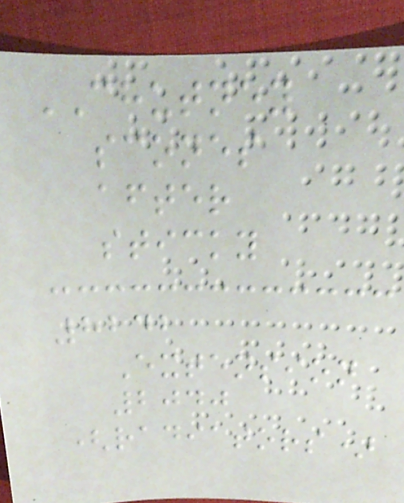CHUTNEY
scones
after
sticky
8242
Extension
2040
(radiators)
